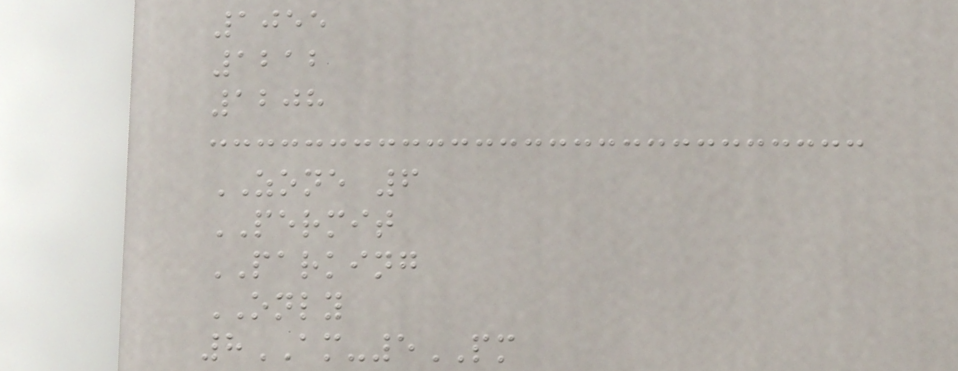1055
1212
1208
ZONE 6
PERMIT
PARKING
ONLY
8AM-5PM
